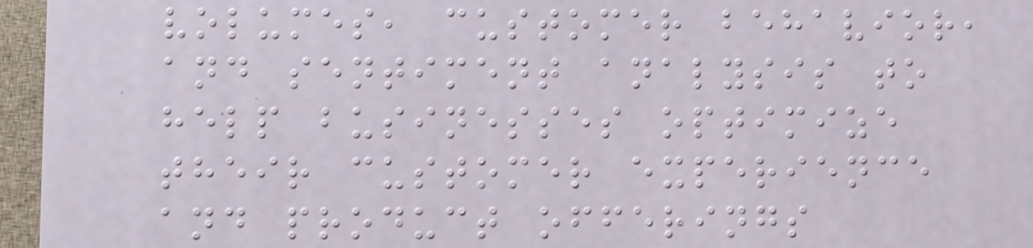volumes, customer behavior,
and sentiment analysis to
help businesses optimize
their customer experience
and product offerings
